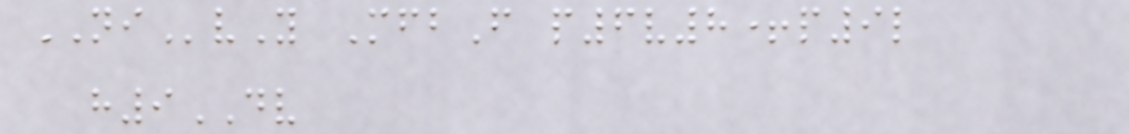NIvY MfbF p6v8+p9l
h9DV
